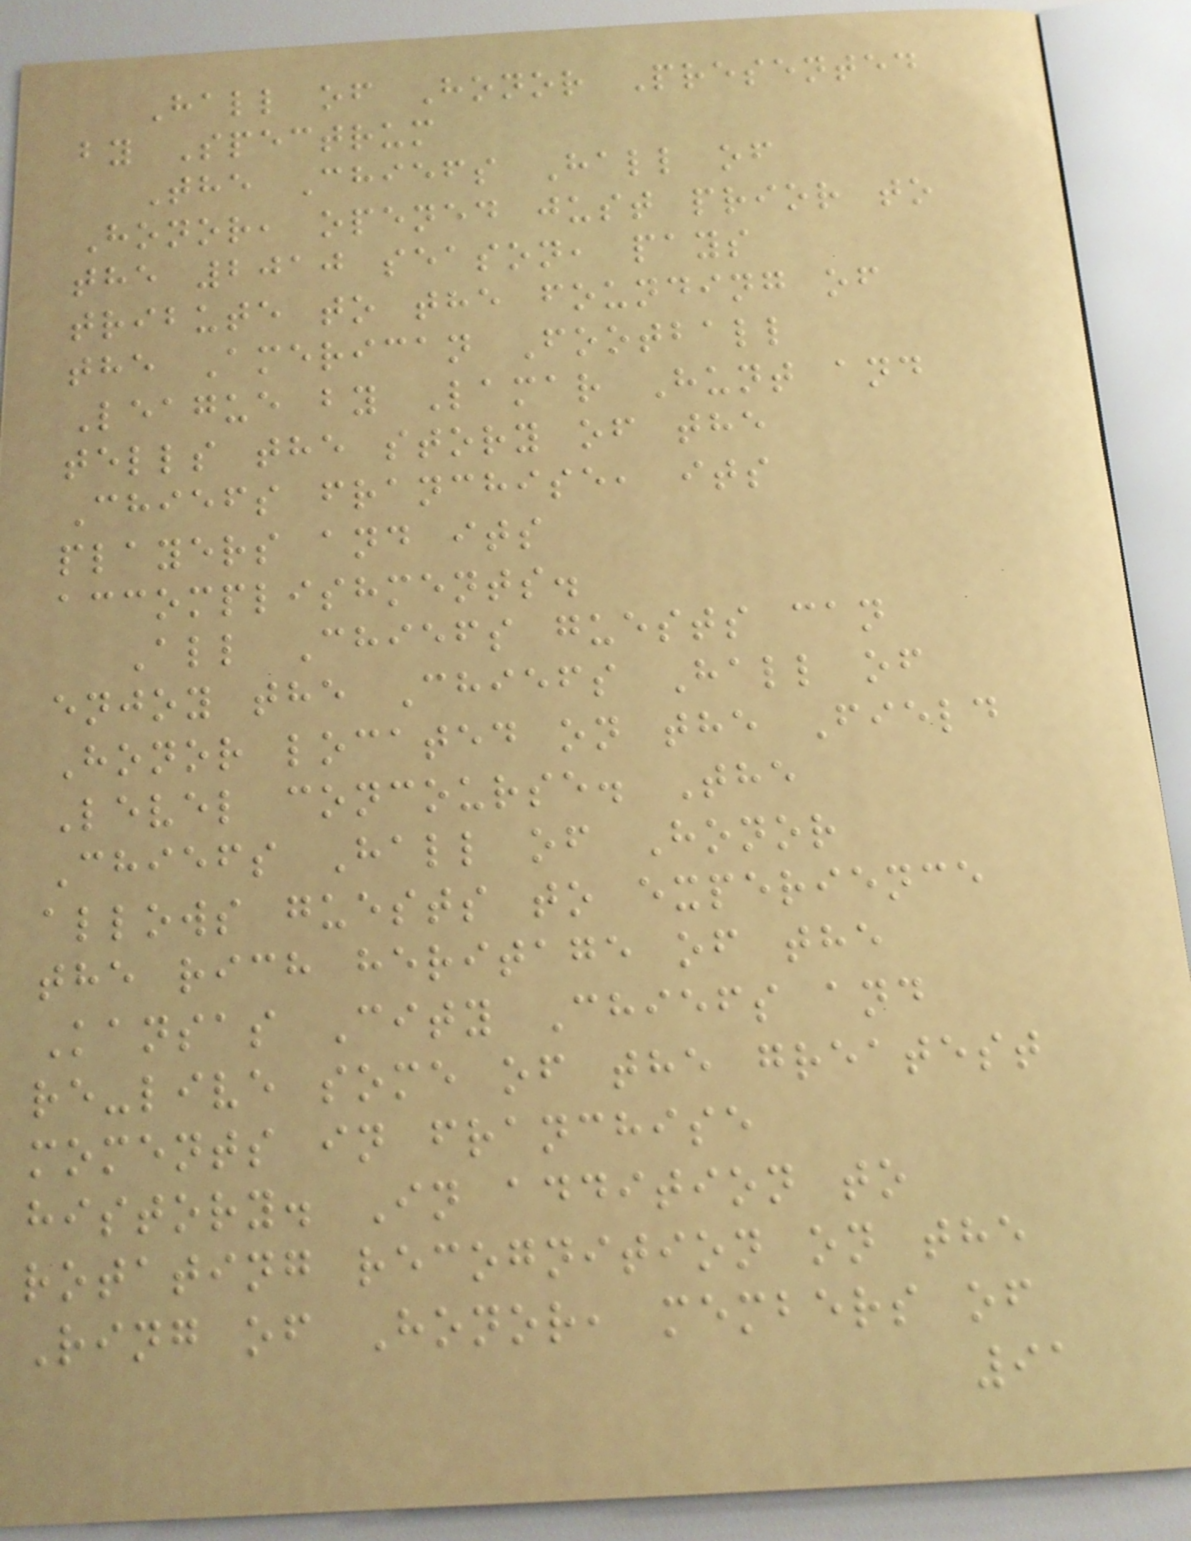Hall of Honor Presented
by Spectrum
The Chiefs Hall of
Honor, opened just prior to
the 2010 season, pays
tribute to the founding of
the American Football
League by Lamar Hunt and
tells the story of the
Chiefs franchise, its
players and its
accomplishments.
All Chiefs guests can
enjoy the Chiefs Hall of
Honor located on the Field
Level concourse. The
Chiefs Hall of Honor
allows guests to experience
the rich heritage of the
Kansas City Chiefs and
re-live some of the greatest
moments in franchise
history. In addition to
rotating recognition on the
Ring of Honor, members of
91
